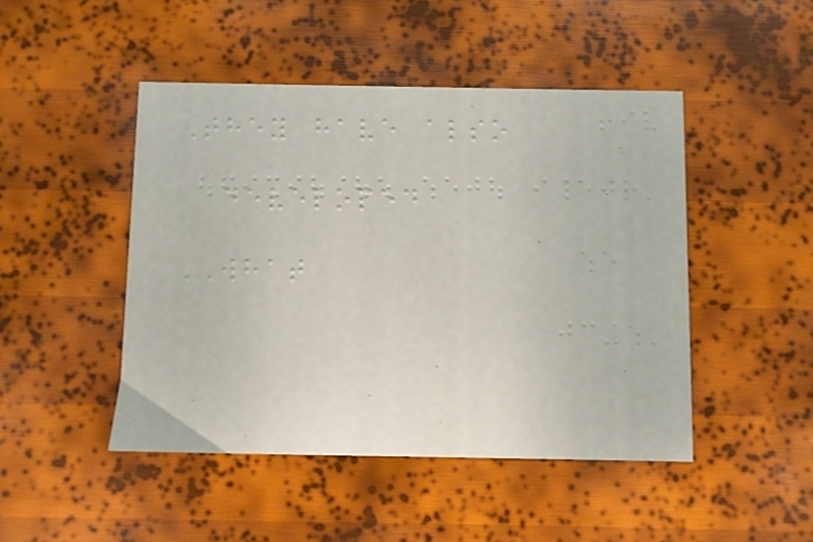They have also
developed
WHAT
